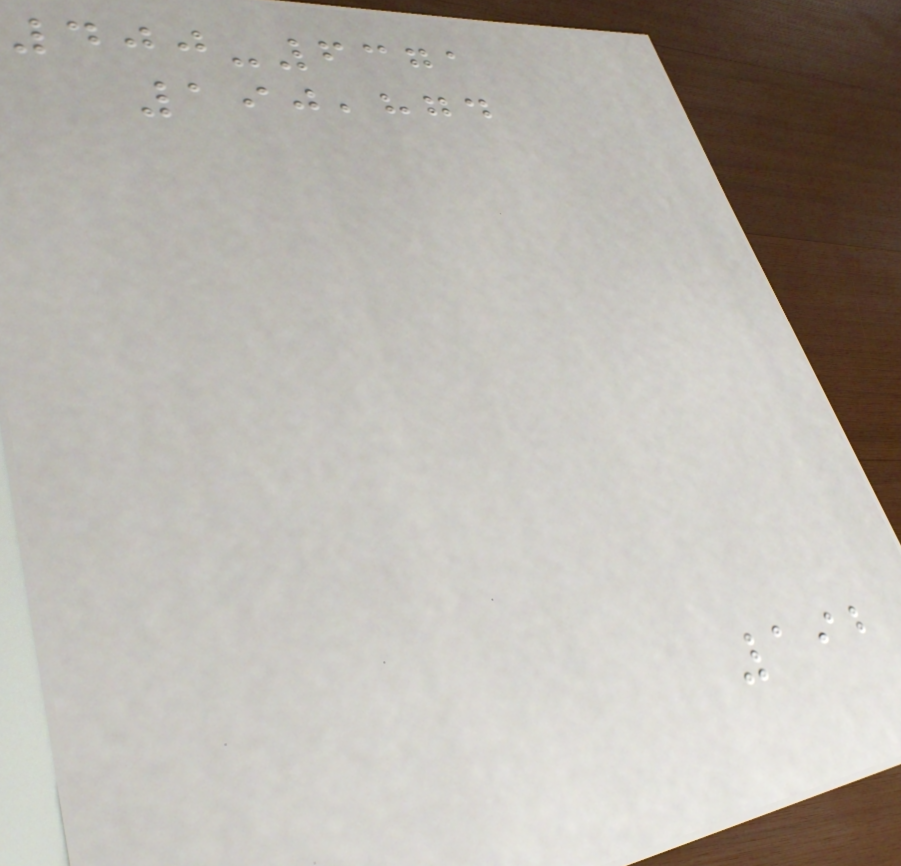400-6371
190,874
192
